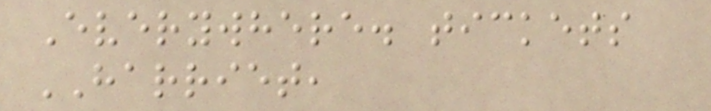Everywhere. tickets
HARRIET,
